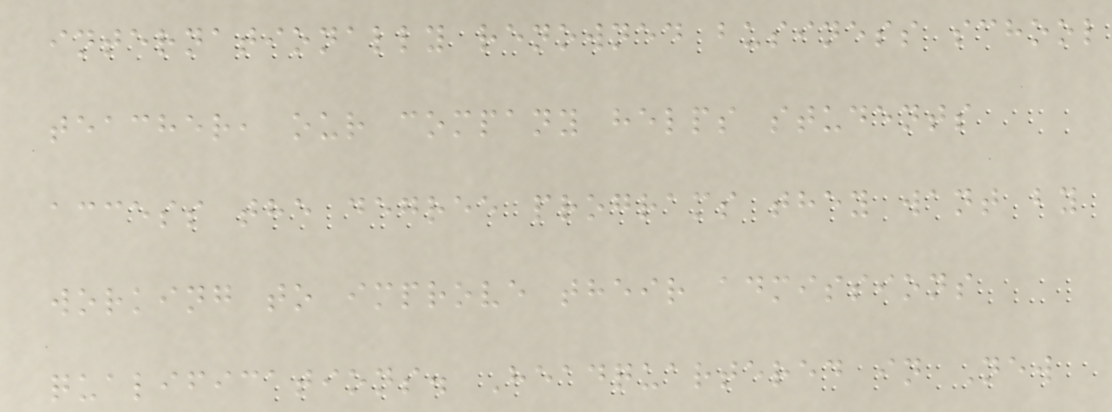internationally renowned business school
teacher, our company helps students
access the degree programs they want by
working to improve their admissions
qualifications. Headquartered in New
